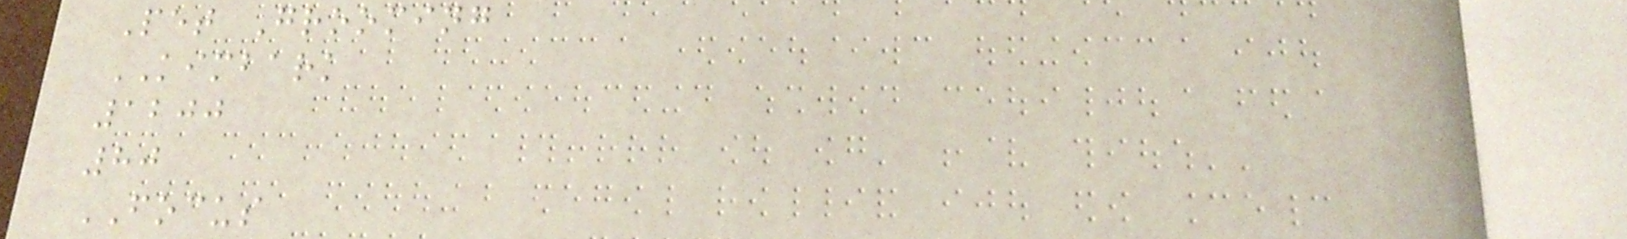Pet Grooming
KIMBARK
1200
80
FOCUS
